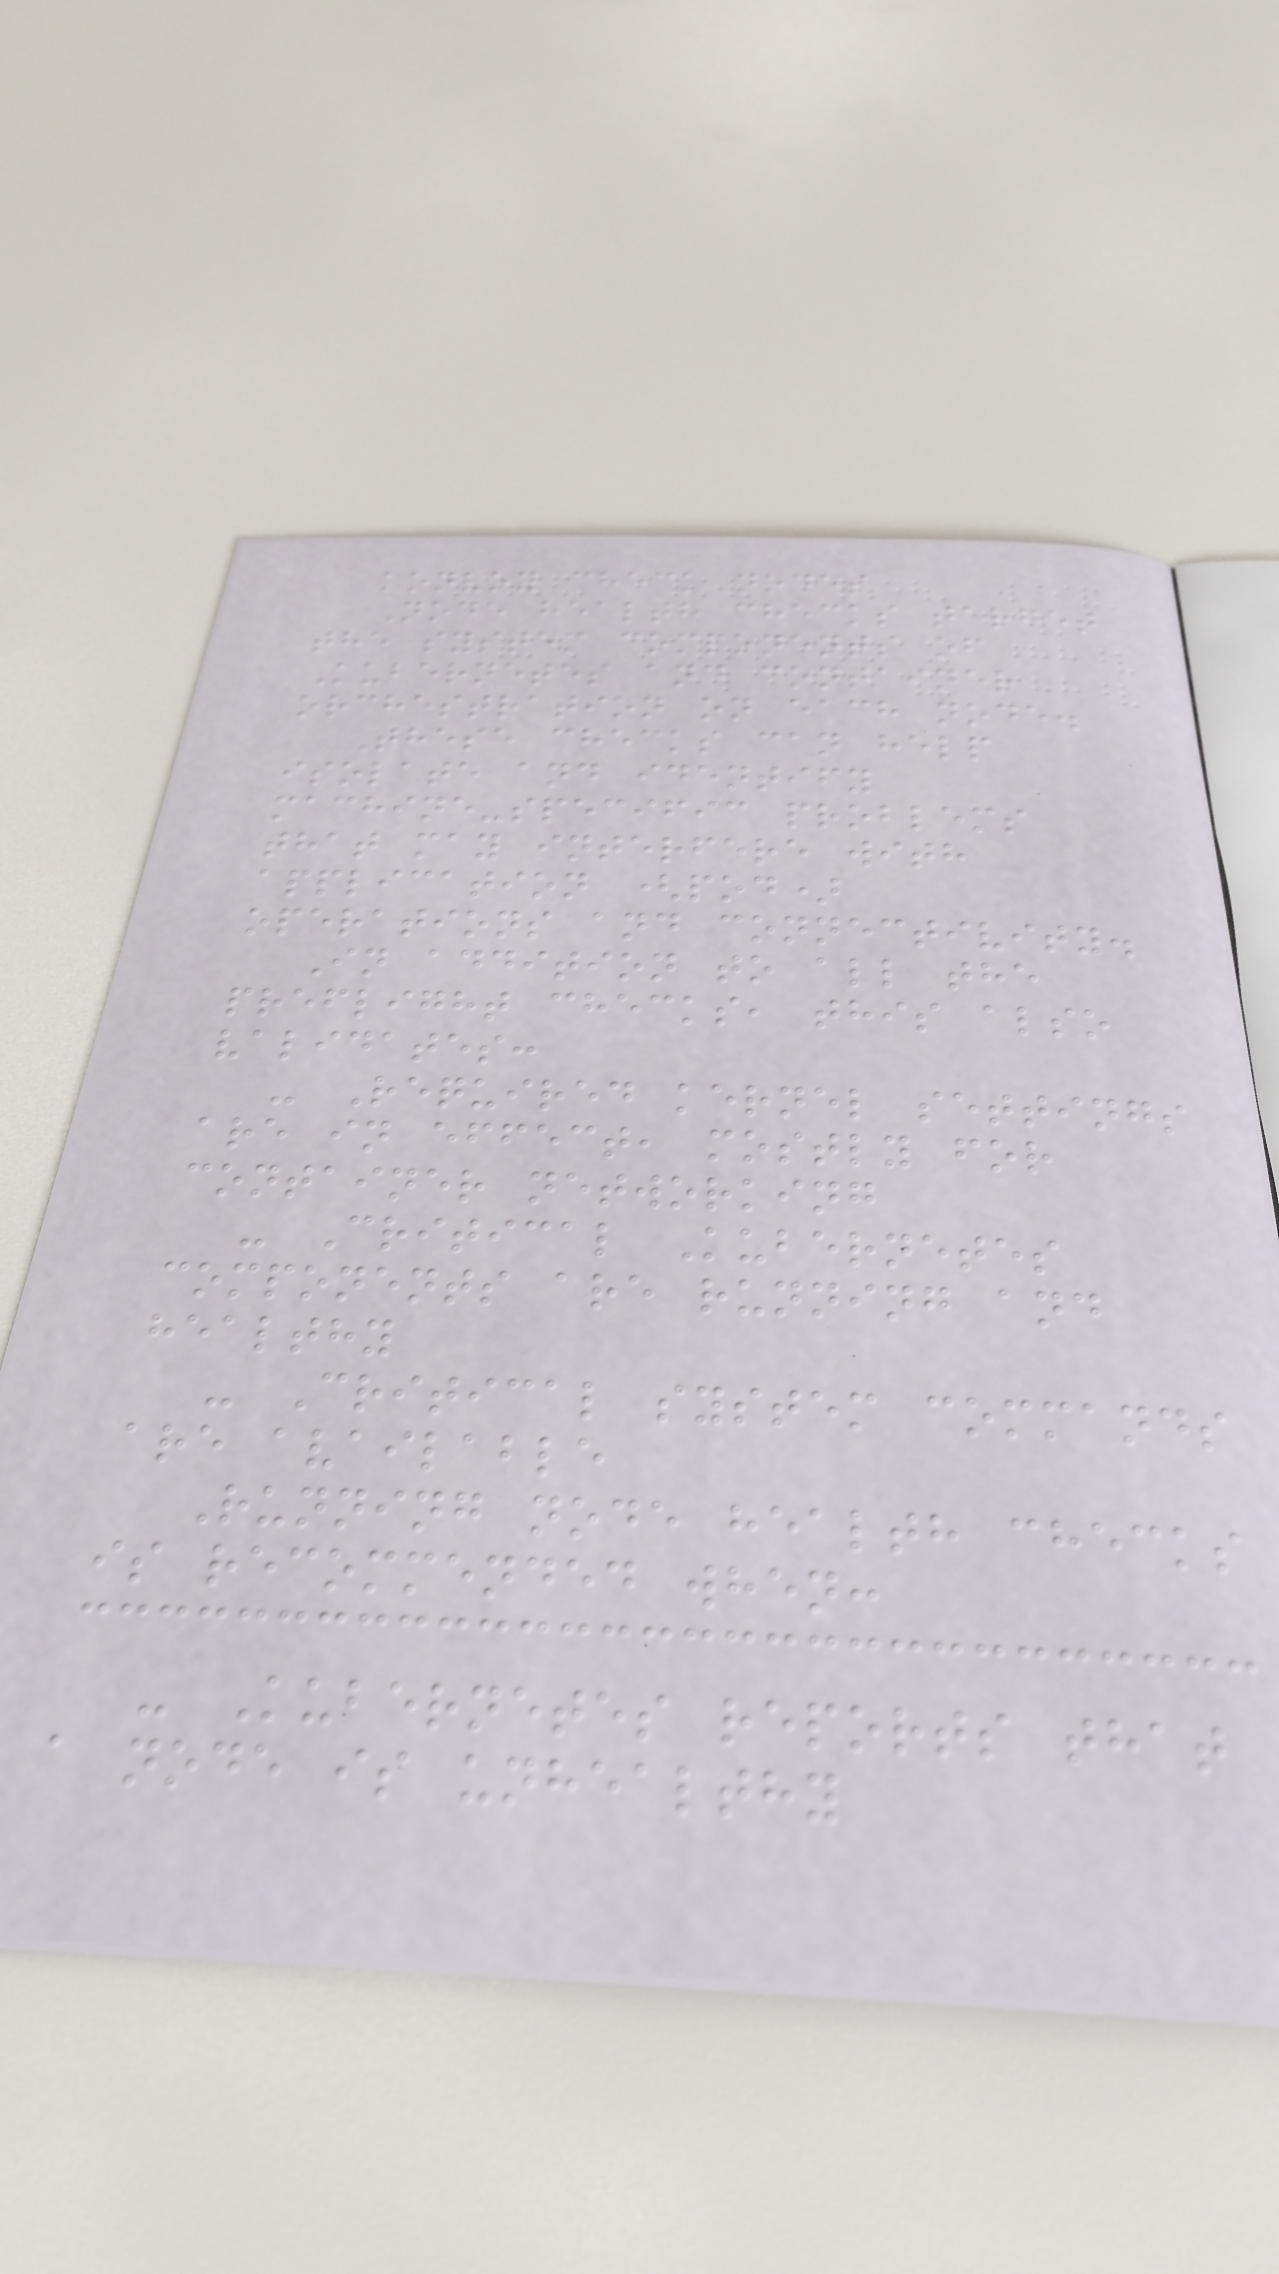konvoy check nodes
Node health checks target
the system components of
Kubernetes and container
orchestration on each node.
These checks can help
isolate and identify
machine-specific problems
that may interfere with
application (pod)
operations and connectivity.
In addition to all the
preflight checks, this also
validates:
- Required kernel settings
are in effect, mostly for
container networking
- Critical Kubernetes
components are running and
healthy
- Critical system commands
are available
Running node health checks
is recommended when:
- Kubernetes reports that
a node is unhealthy
